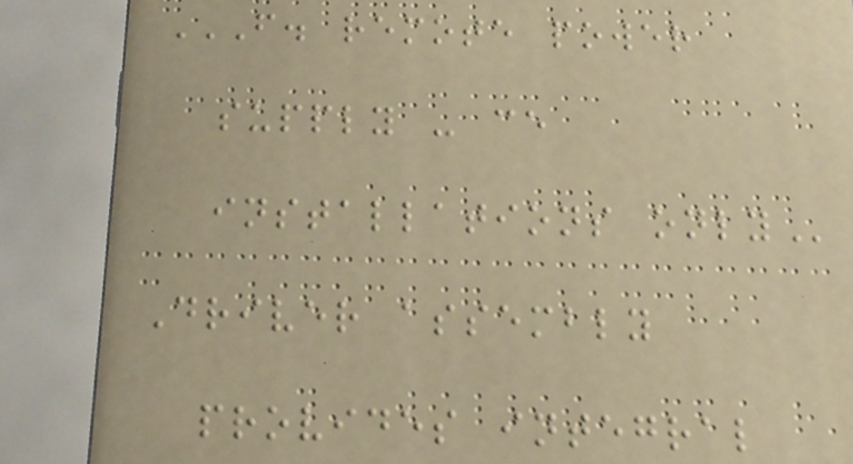F. REMOTE POWER
SUPPLY - CE
INSTALLATIONS ONLY
Driver assembly
provides integral
